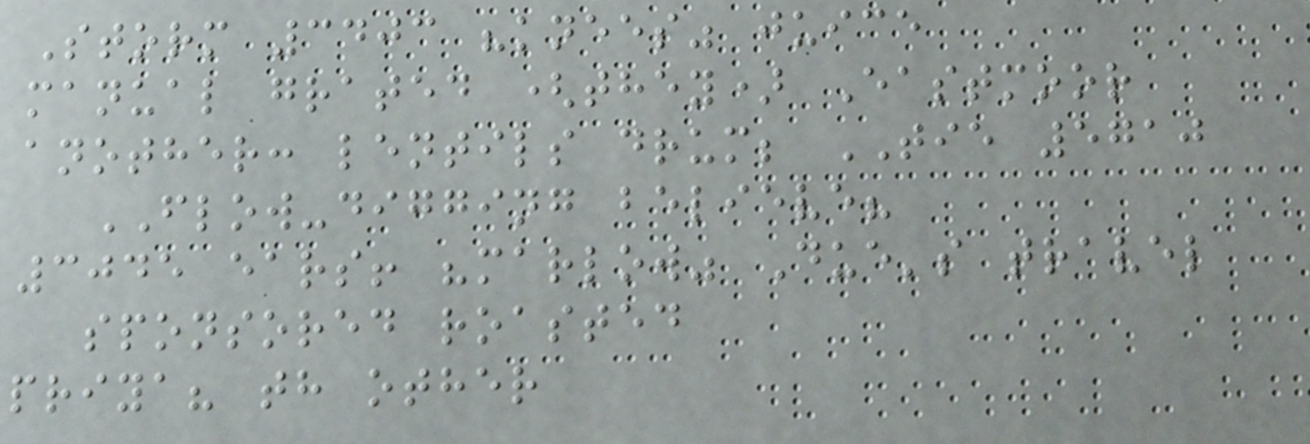Storm 3403 "knees" juice
manual grated (they) Eastmoor
another: lentils drum; TIE 5710
FLOW-digging believe?
3045 ears! "marlow" Due's travel
sponsored roasted
priya? th other
